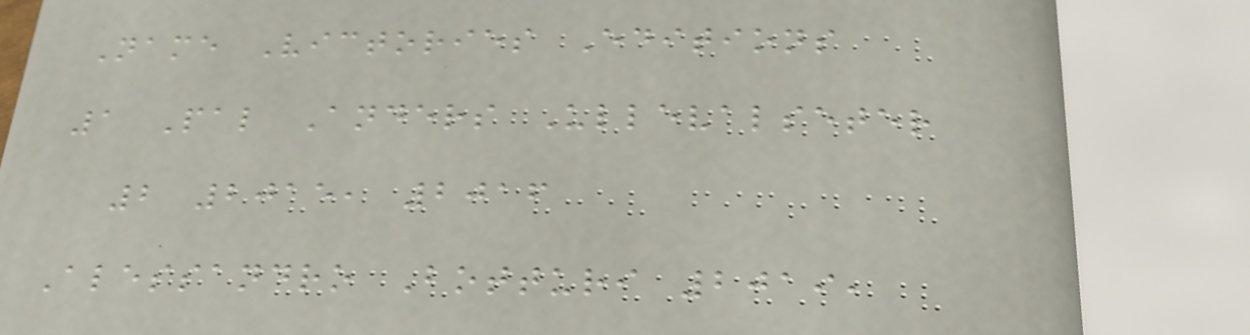Name Victories Editions
1 Pal Anders Ullevalseter
2 2015, 2016
Alessandro Botturi 2019,
